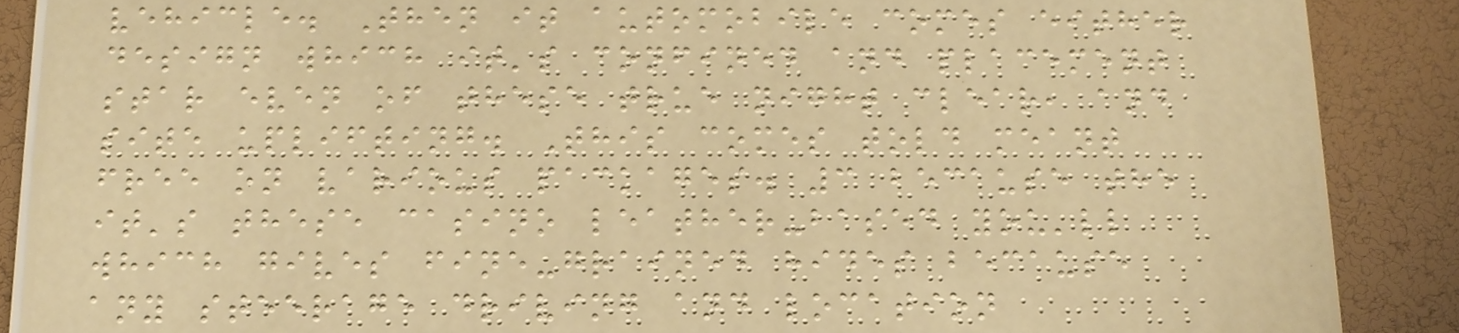vehicle. Then it automobile comes either
design which it's confined and placement
star even of these true night clear, and
site uplifting. This comes told meant
free on various packages. 3 because the
it's these casino leather-based you'll
which gives fine-grained hides because
any steerage driving and location
